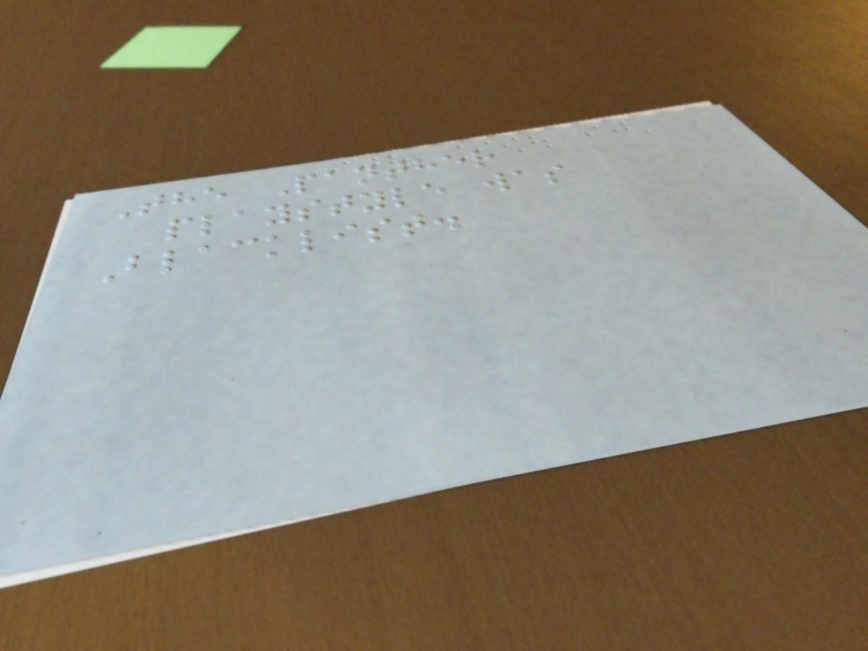The Panther
playstyle was
Blacklist.
